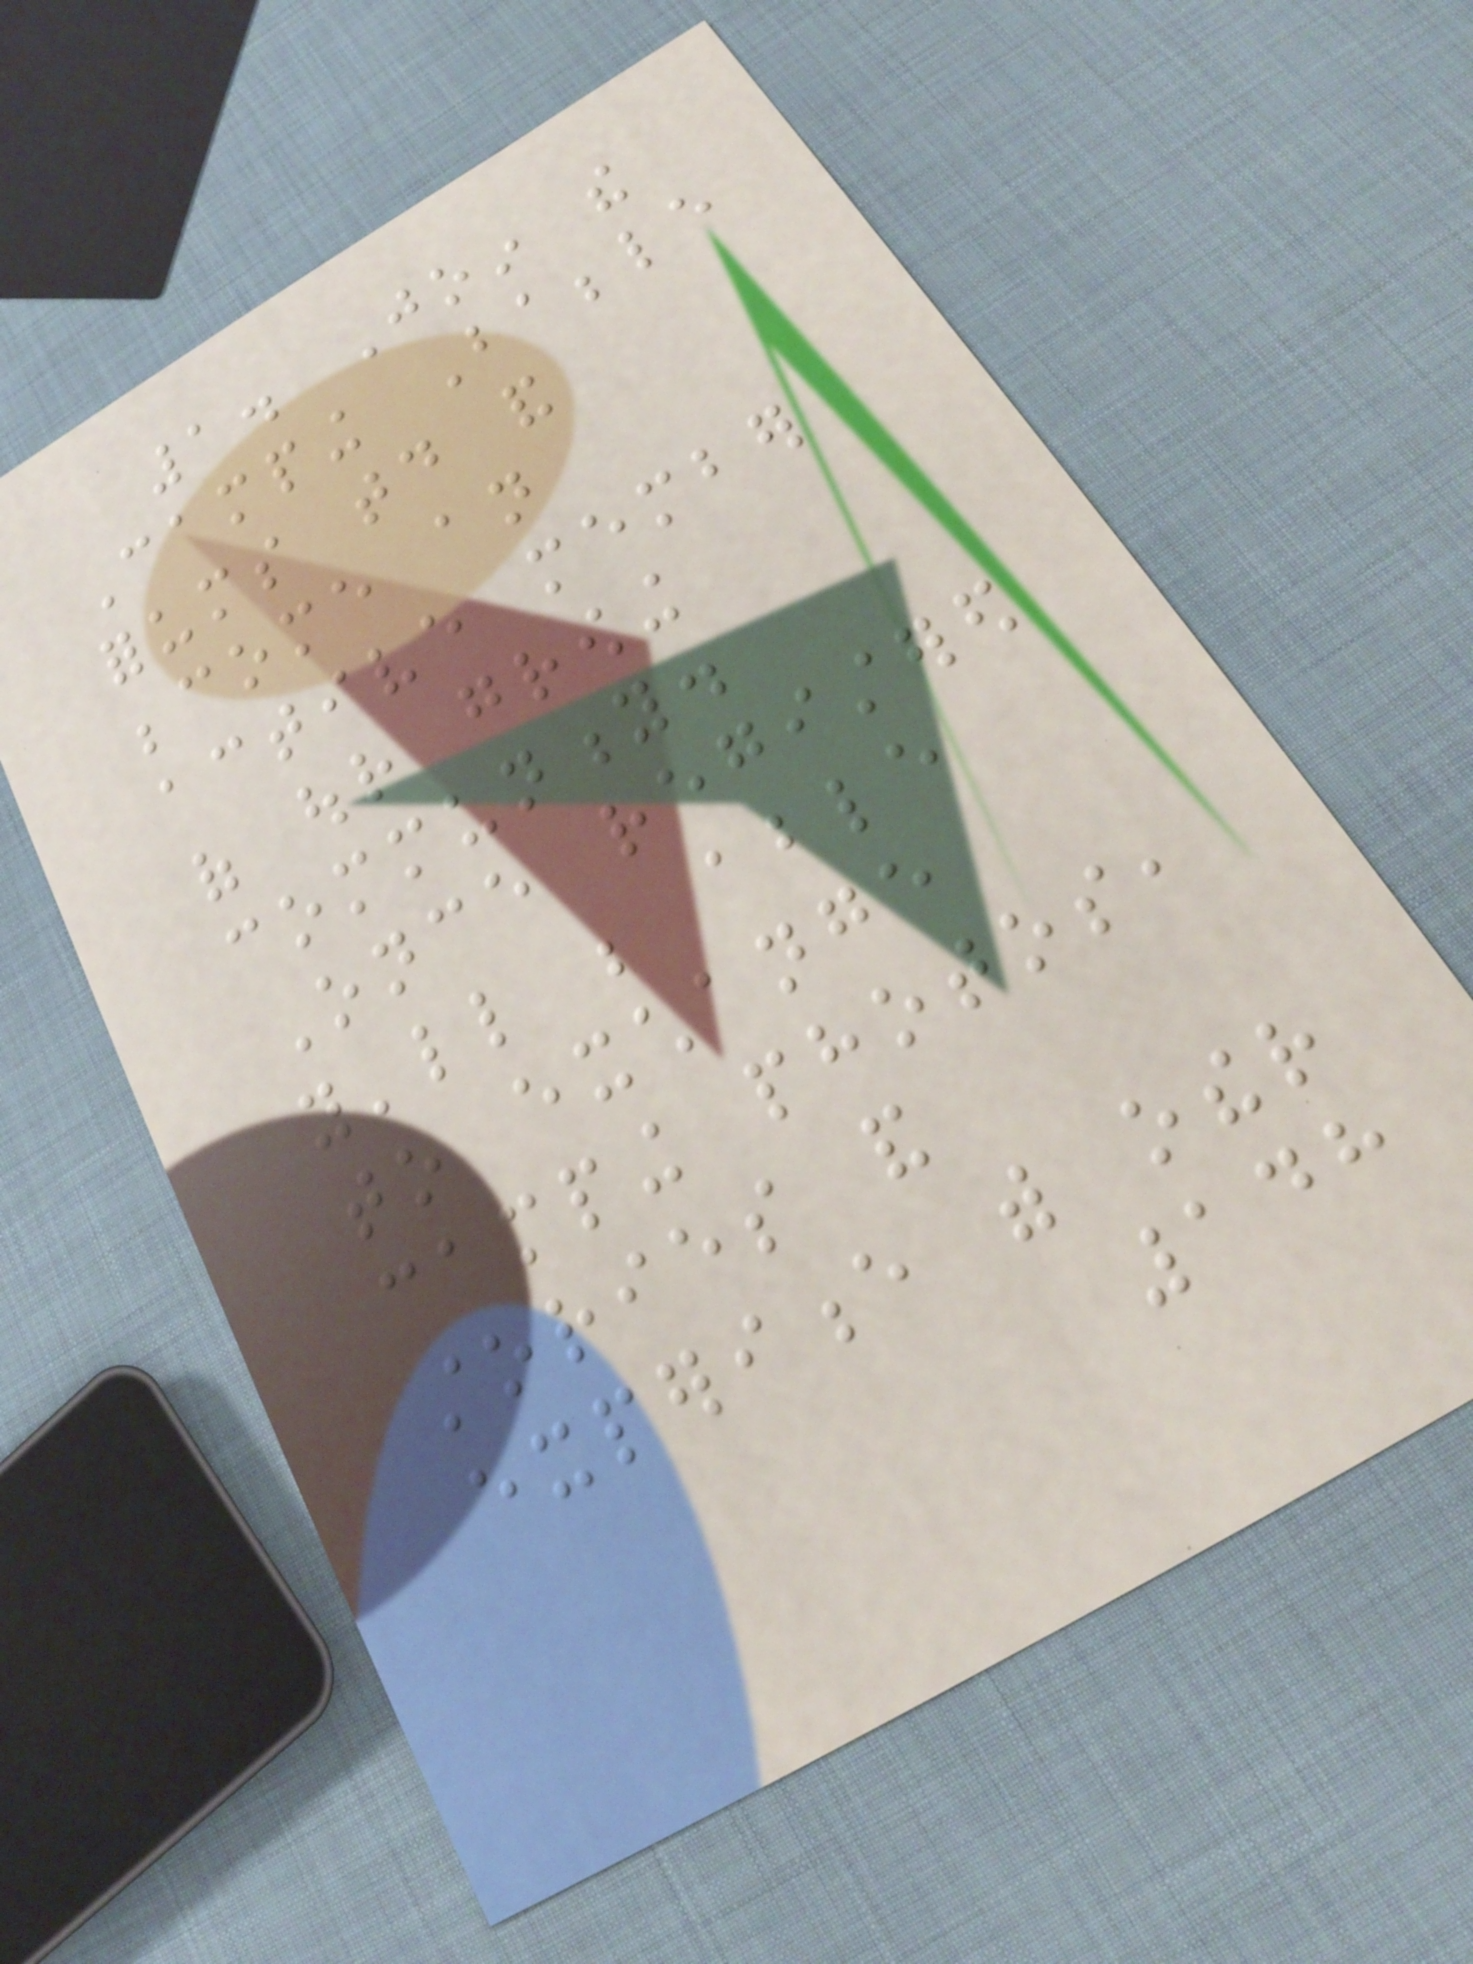1. Join the
Camping Babble
forums today and
become an
active member
of our growing
community.
Once registered
you'll be able
to exchange
camping photos,
stories and
experience with other
148
